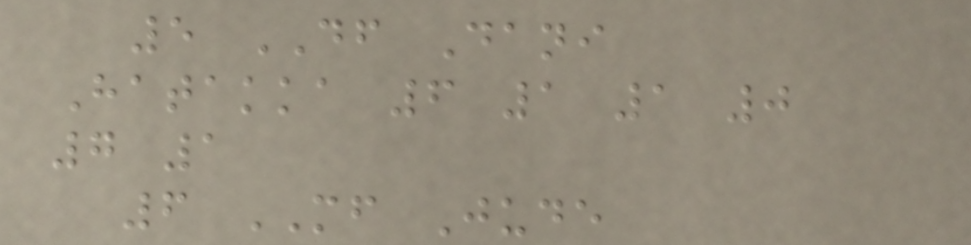5 DF Dani
Hatakka 6 1 1 0
7 1
6 MF Jude
